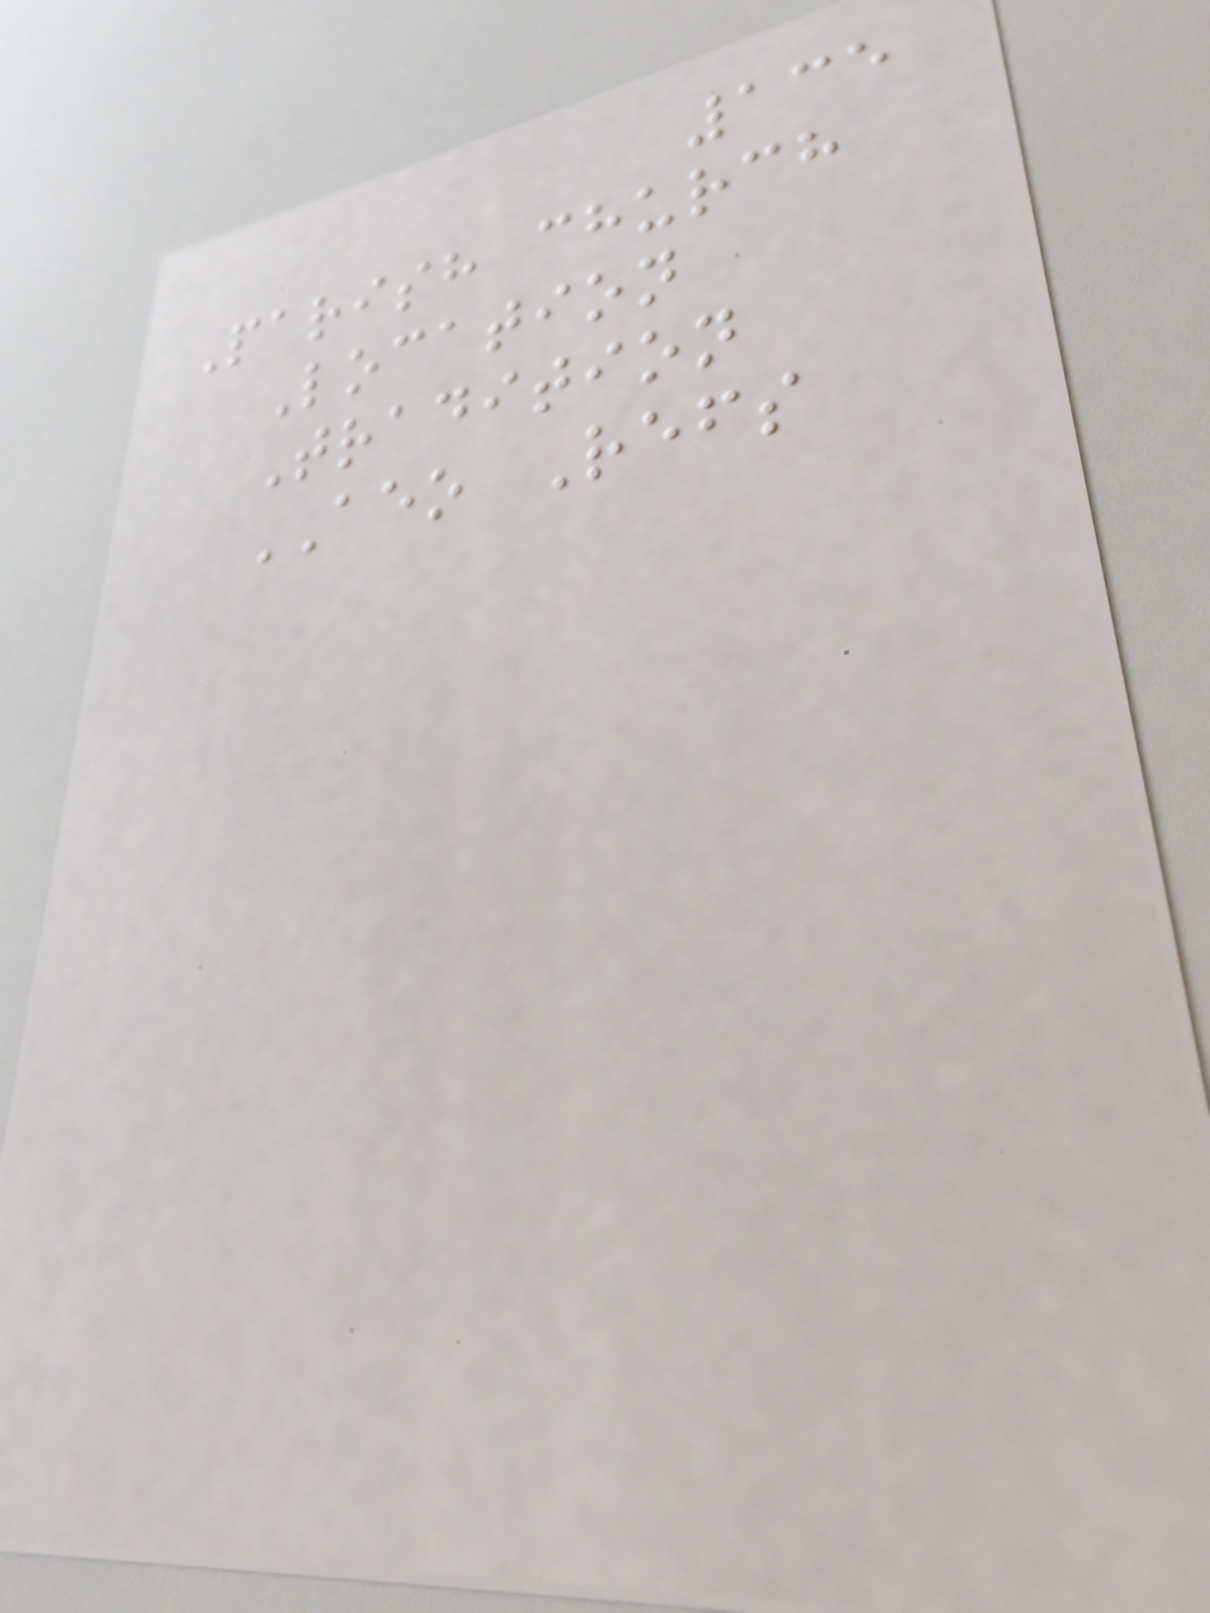135
Parish church
Location
Tradition
AEO Refs
